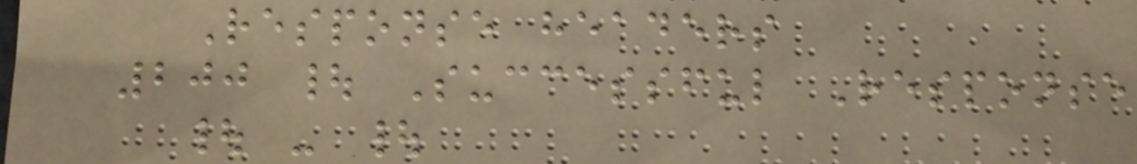Response headers
200 | Successful Response
| - |
